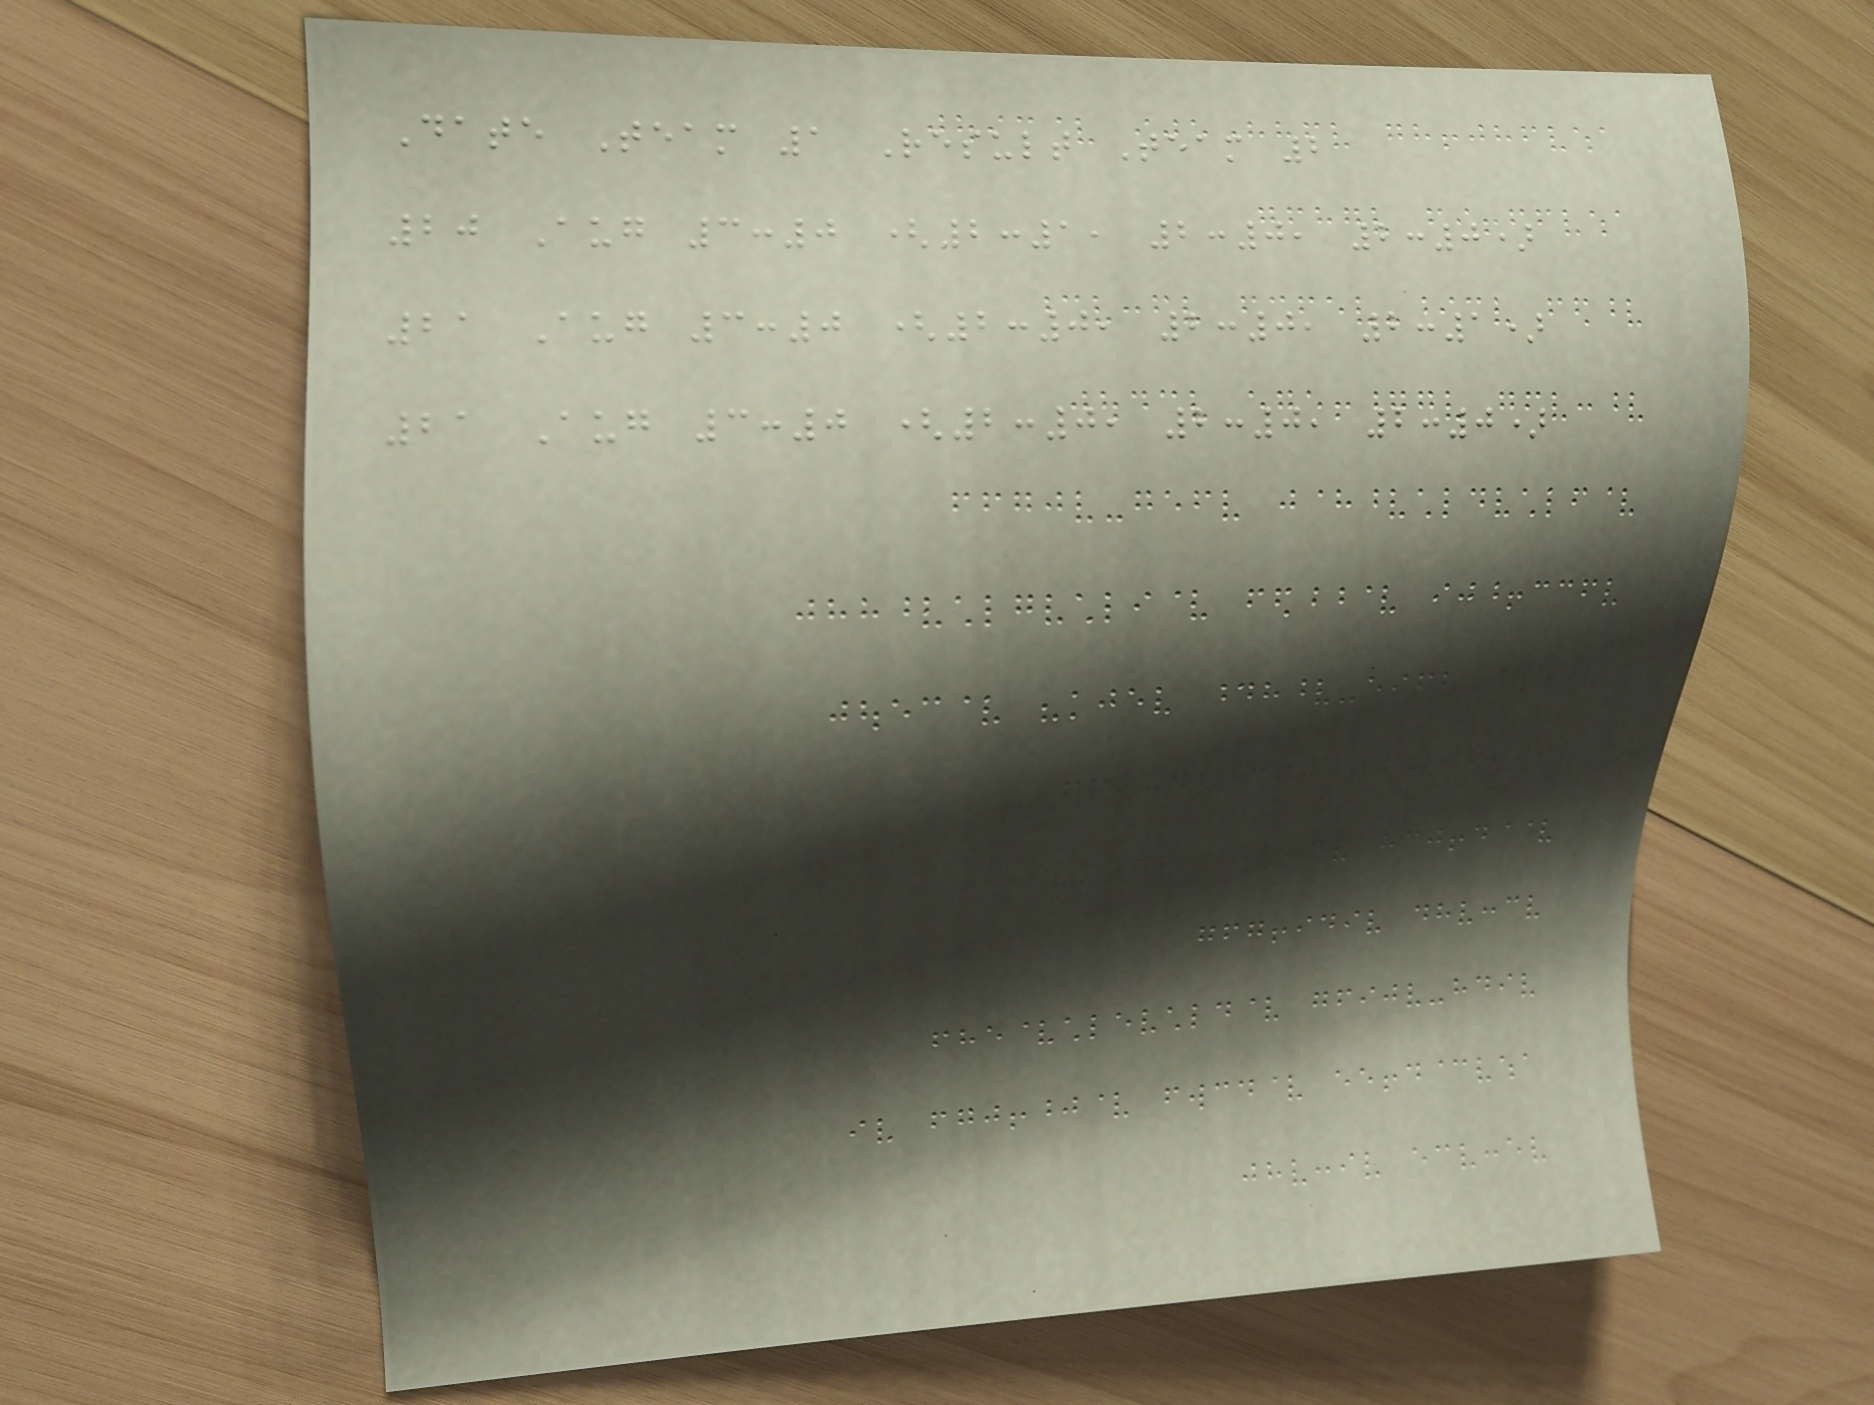Date Team 1 Result Team 2
20 Aug 3:0 (2:1, 2:0, 2:0)
21 Aug 3:0 (2:0, 2:0, 2:1)
21 Aug 3:0 (2:0, 2:0, 2:0)
